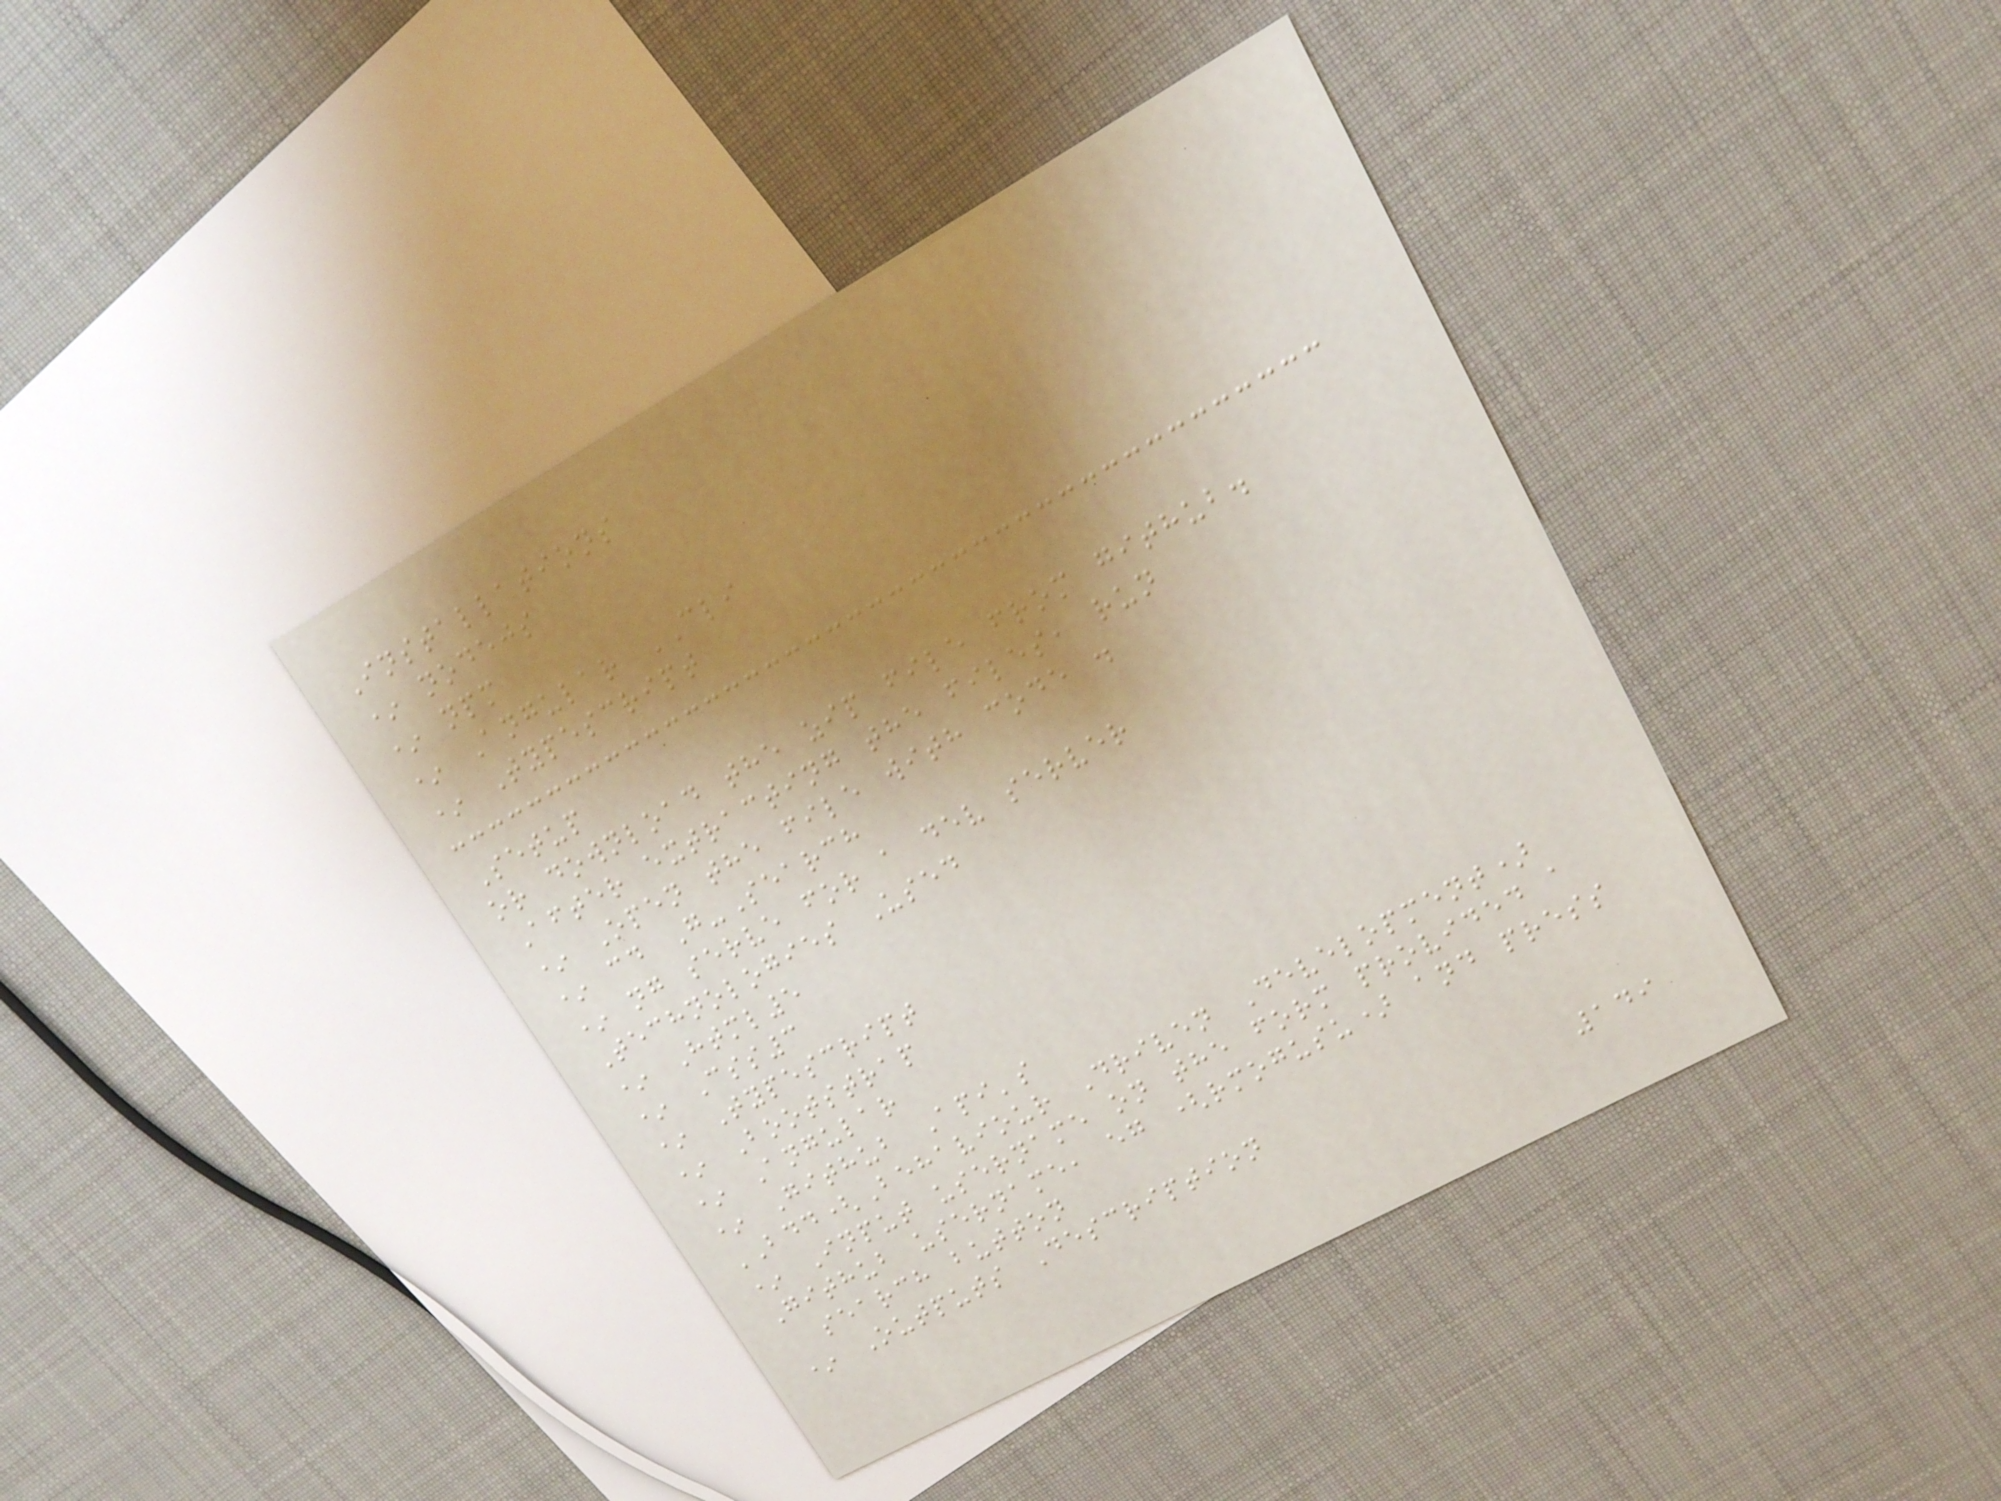Installations
* nodejs
* npm
* Angular CLI
* Typescript
Setup
or download the zip file from github.
After extracting the files, run
* Open the file with code .
* cd G-Search
* ng serve for a dev server
Technologies Used
* Html5
* Css3
* Typescript
* Bootstrap
* Angular
* Github Api's
BDD(Behaviour Driven Development)
* Input username on the form provided a
Github username, eg (rmogusu) and press
search button
* Outputs Description
149
